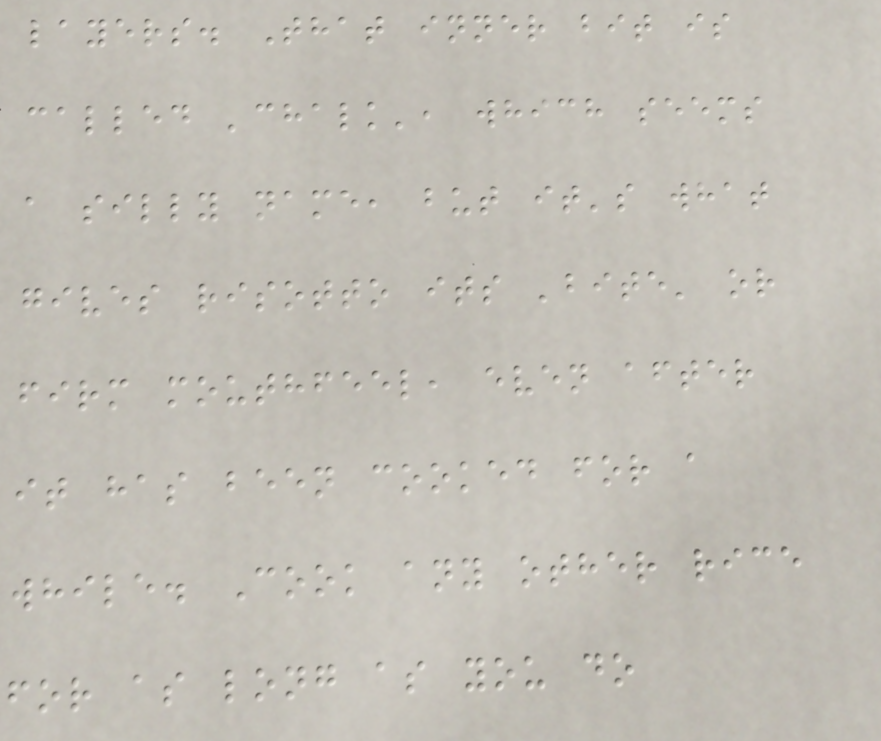layers. That inner bit is
called 'chalk', which seems
a silly name, but it's what
gives risotto its 'bite' or
firm mouthfeel, even after
it has been cooked for a
while. Cook any other rice
for as long as you do
